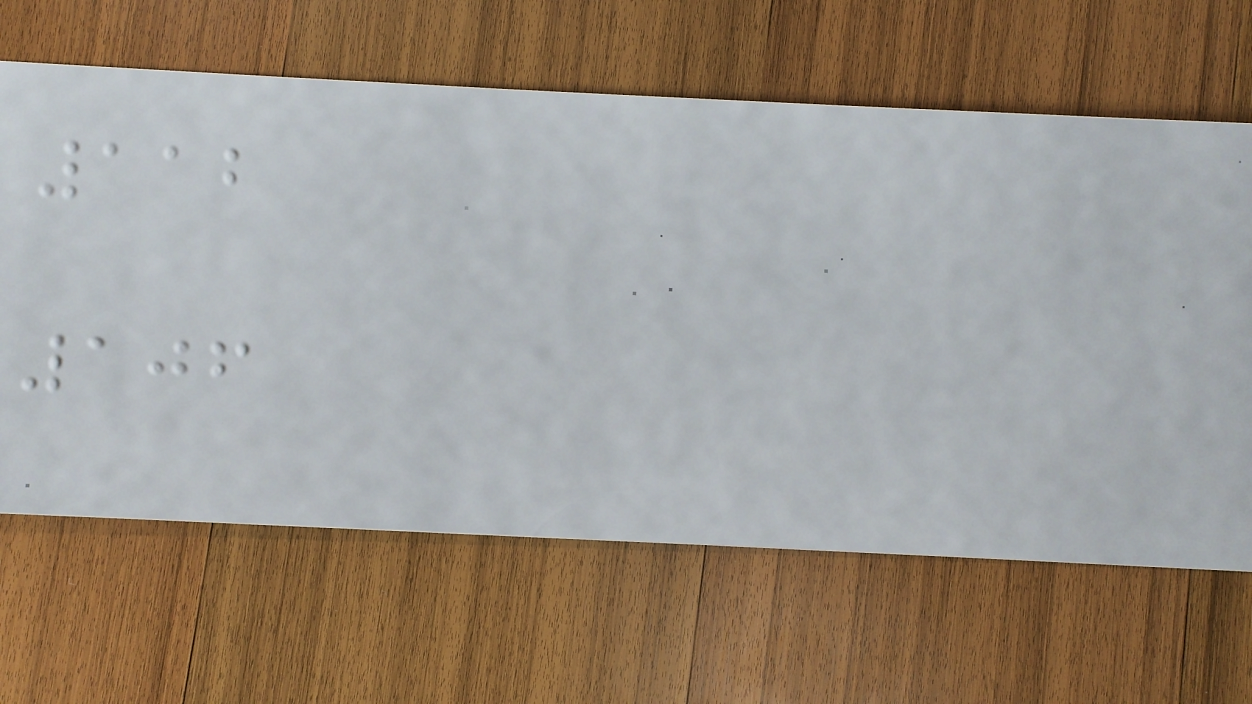112
106
